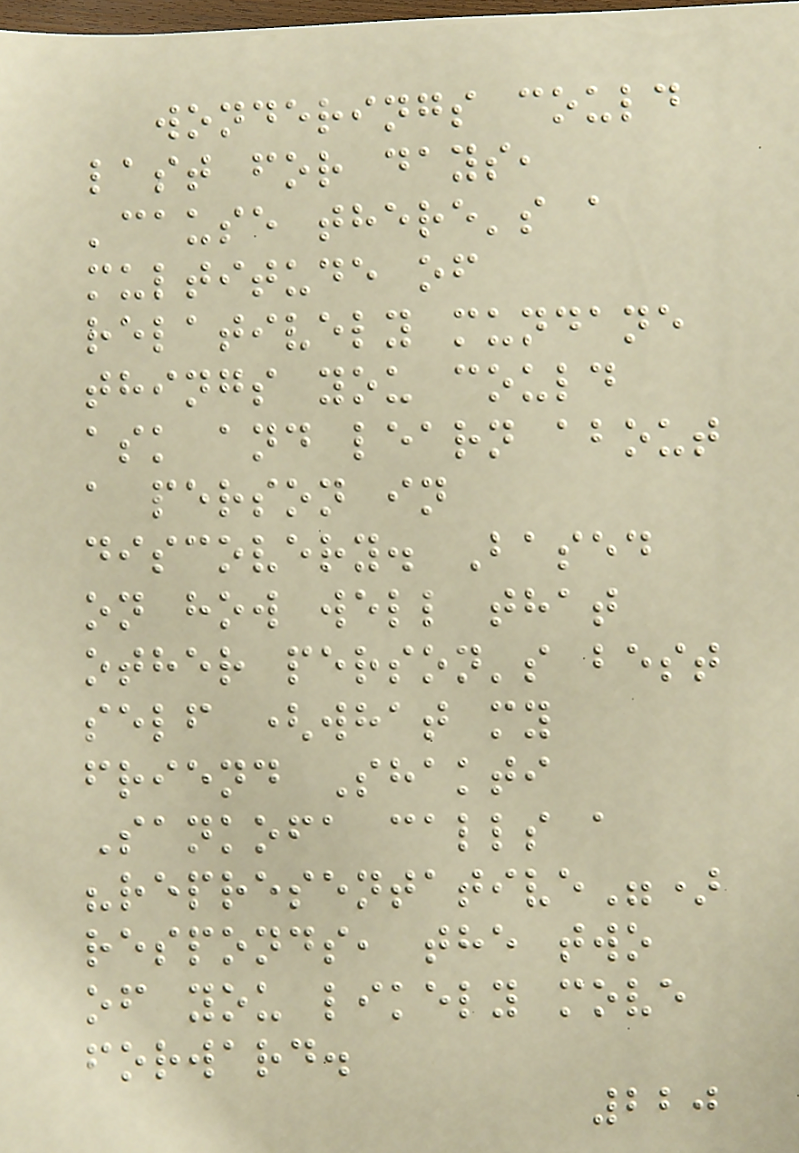wonderings could
last for days,
'cause there's a
multitude of
relatively mundane
things you could
ask and learn about
a person in
discovery. Based
on how well that
other person's best
self (what my
friend Shakti
Sankofa calls a
"representative")
responds, the two
of you likely move
forward.
220
